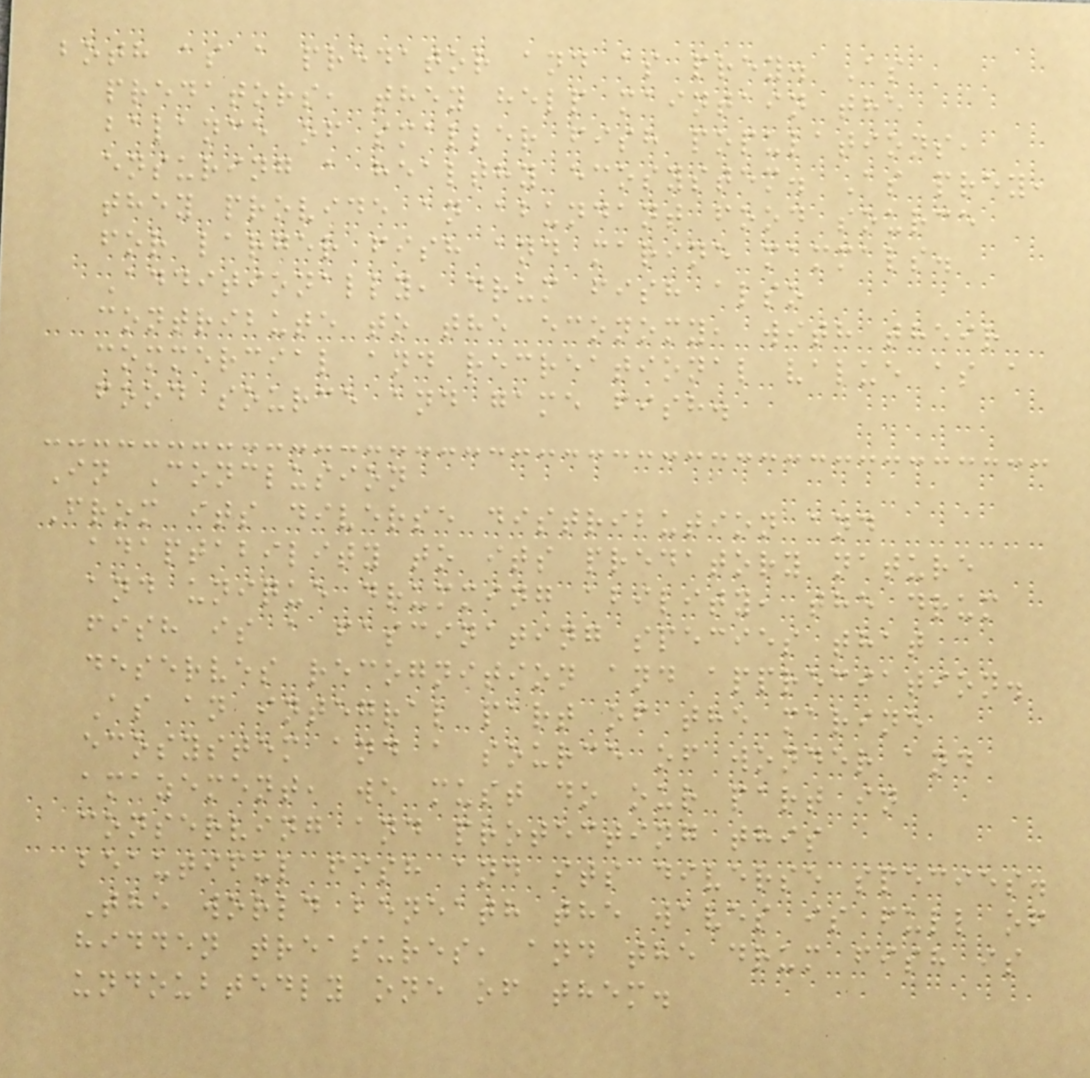both as a predator and as prey. As
predators, they help maintain the
balance of smaller fish populations,
ensuring a healthy ecosystem. As prey,
they provide an abundant food source
for larger fish and marine mammals.
Additionally, drum fish also
contribute to the economy, with their
commercial and recreational value as a
food source and game fish.
In Conclusion
From its diverse distribution and
adaptability to its predatory nature
and unique drumming ability, the drum
fish is a fascinating species that
deserves recognition and appreciation.
As an integral part of the marine
ecosystem and a source of wonder and
amazement, we must do our part in
conserving and protecting this
beautiful fish and its diverse species.
The world beneath the waves is full of
hidden treasures, and the drum fish is
undoubtedly one of them.
